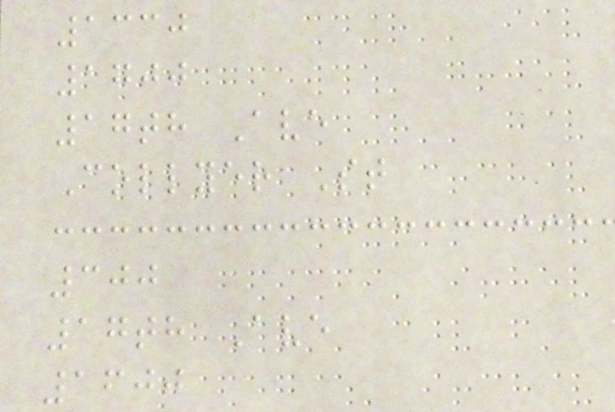1330
1700
17th Ave
Collyer St
300
17th Ave
1600
